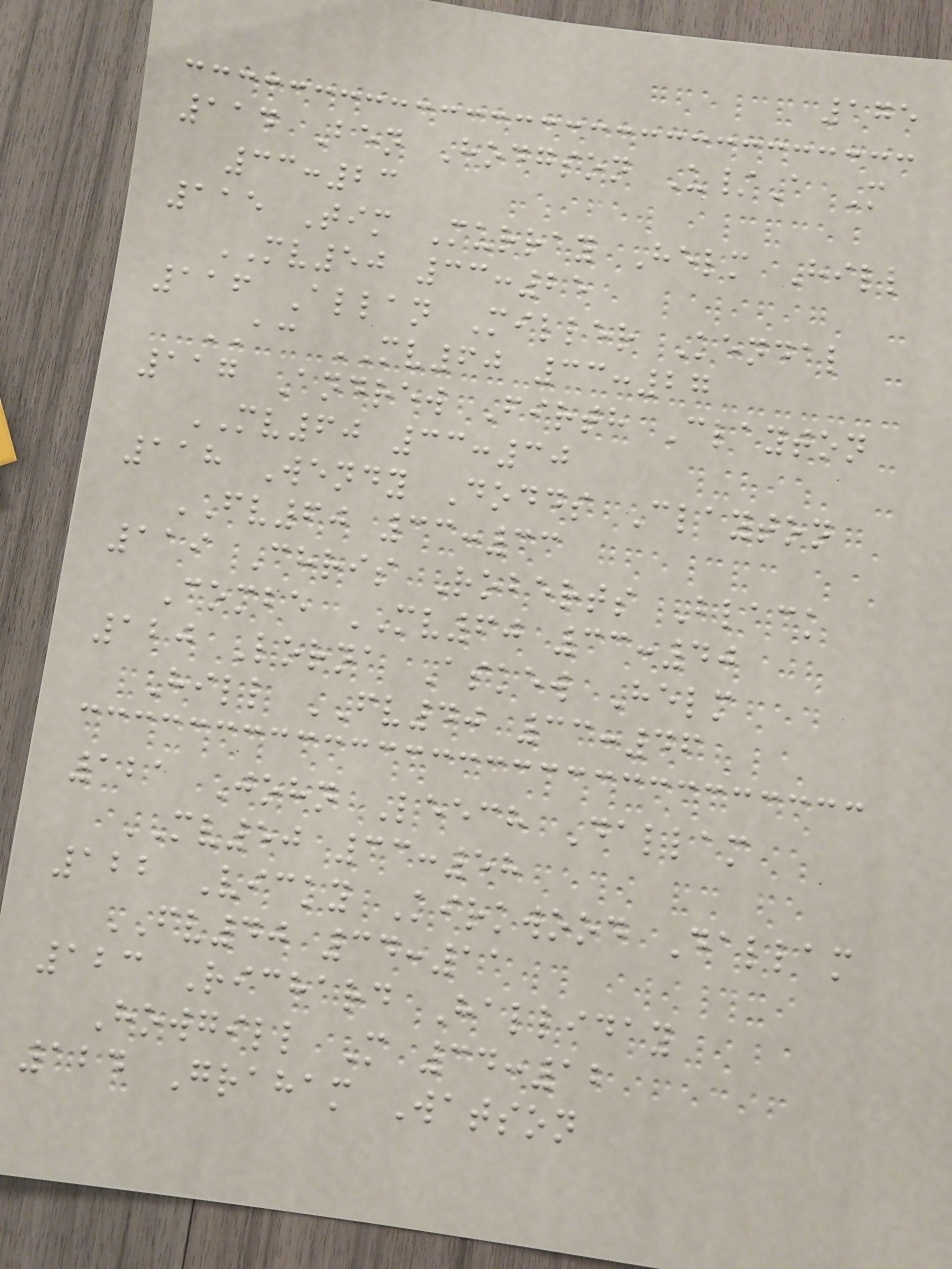175
114 Ben Hodgson U/A M
33:23
115 Tim Murray Helm Hill
MV50 33:25
116 Allan Miller Kendal
AC MV60 33:27
117 Andrew Firth Clayton
MV60 33:30
118 Wendy Dodds Clayton
FV60 33:33
119 Chris Roberts Black
Combe MV60 33:40
120 Lorna Askew Helm
Hill FV40 33:46
121 John Leech Dallam
MV50 33:58
122 Vicky Kirkwood Dallam
FV40 34:11
123 Richard Halliday
Howgill M 34:12
124 Graham Watson
